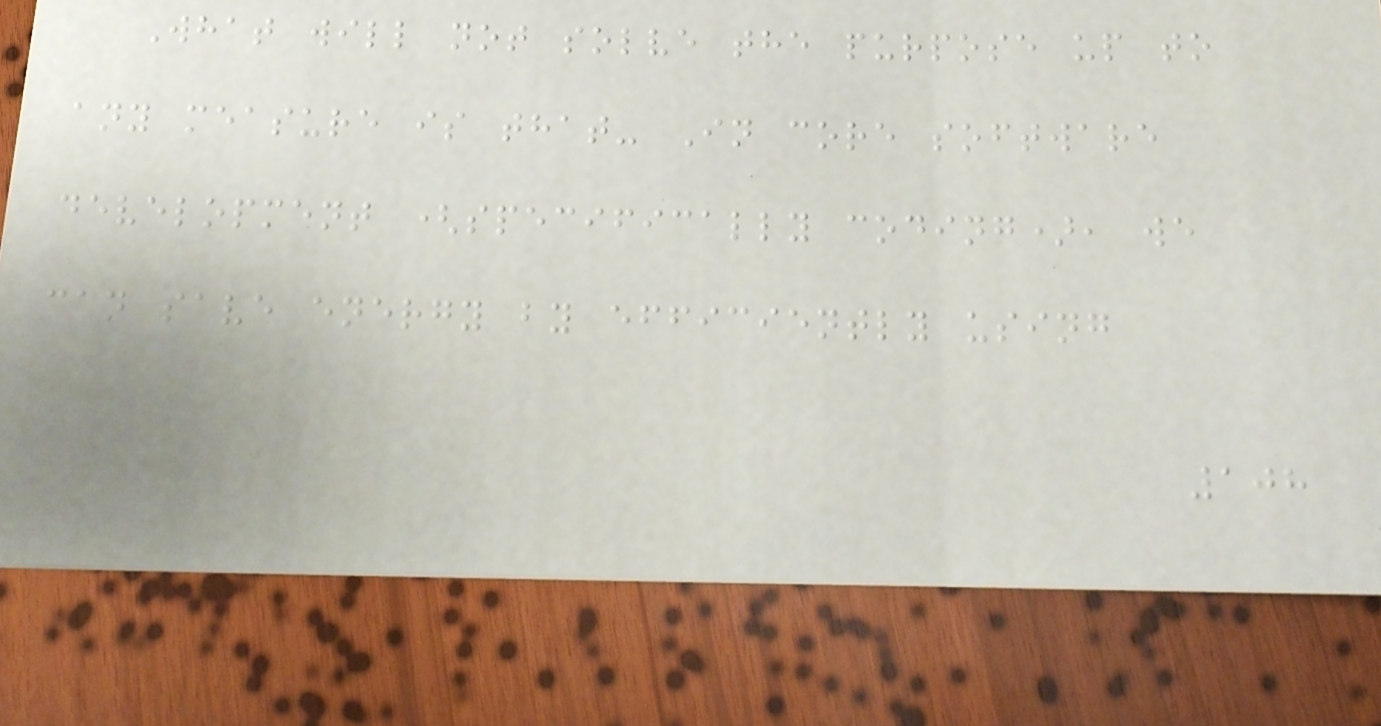What will not solve the purpose up to
any measure is that- In core software
development (specifically coding), we
can save energy by efficiently using
108
